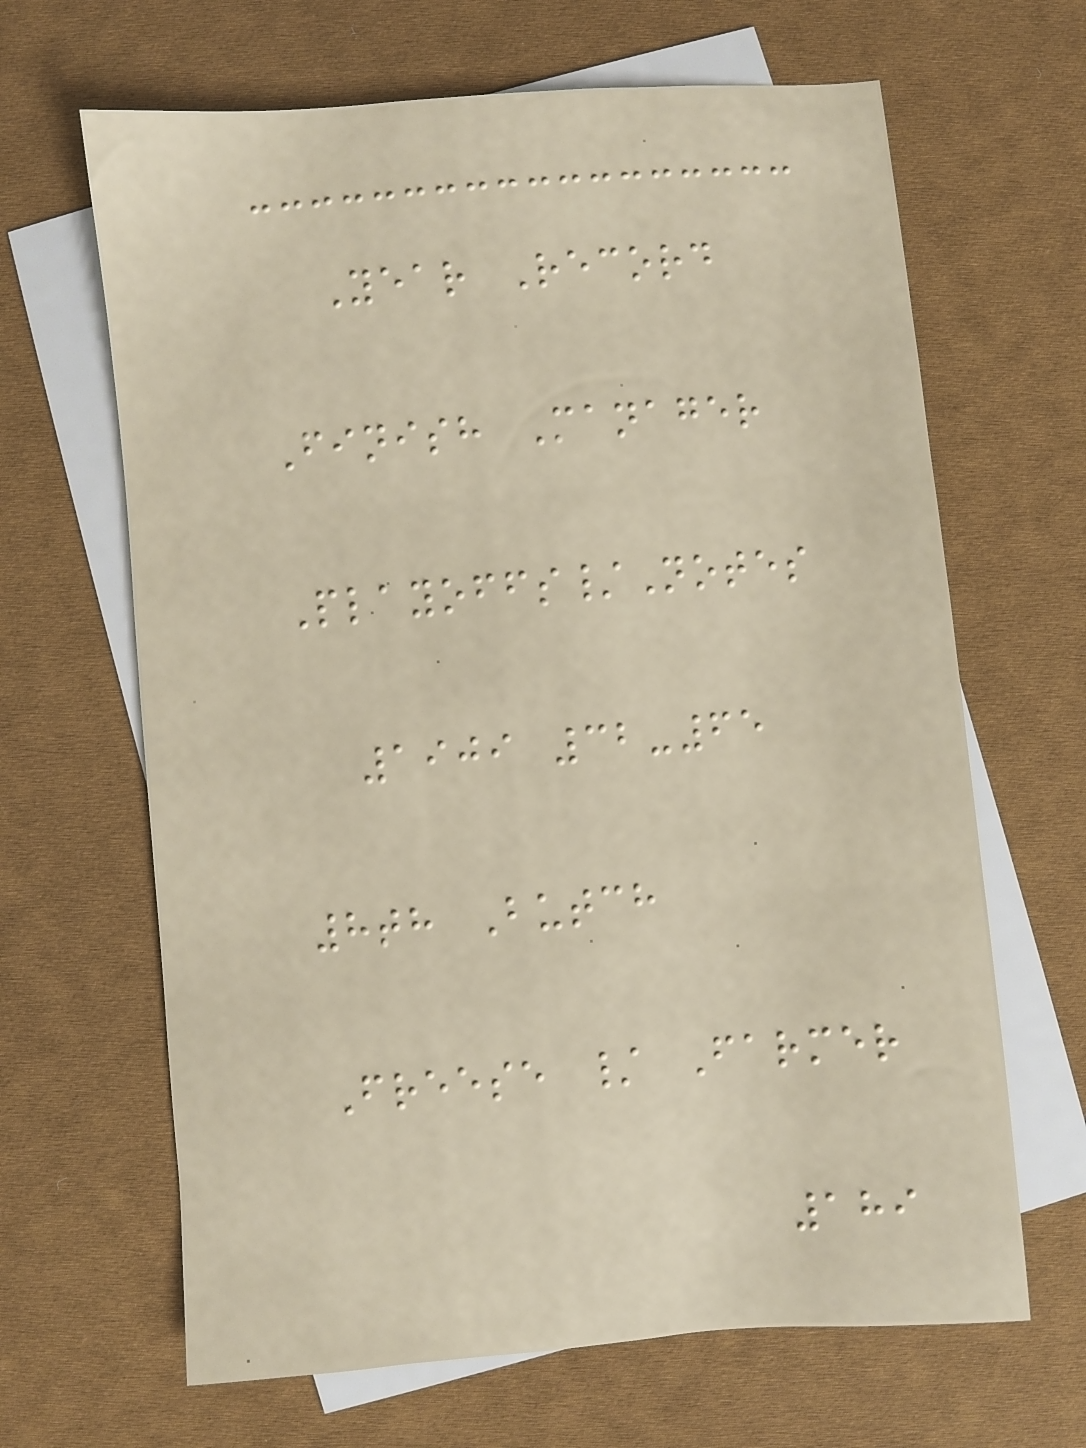Year Record
Finish Manager
Playoffs/Notes
1909 32-65
8th Butch
Freese / Farmer
189
